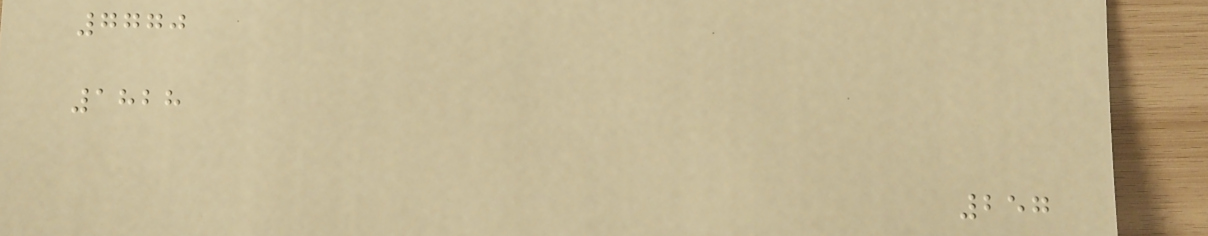7770
1828
257
